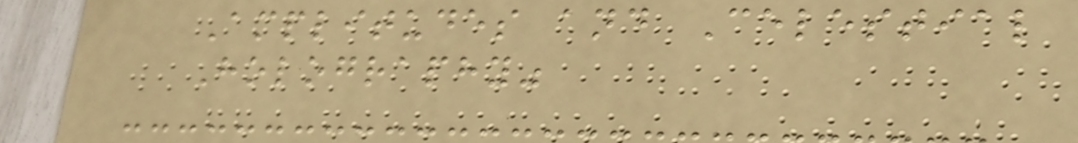Amplitudes and Celestial
Holography"
